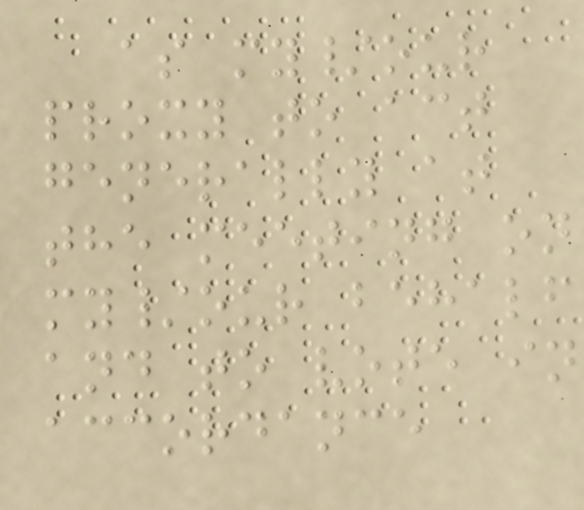as my/our
proxy to act
generally at
the meeting on
my/our behalf
and to vote in
accordance
